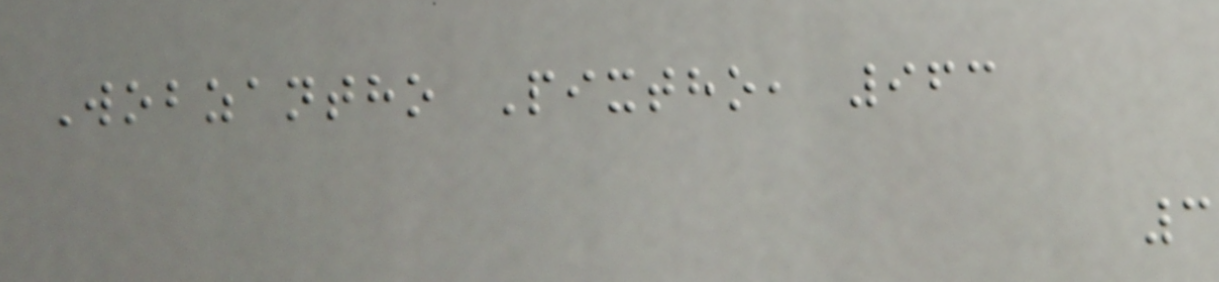Wobzantho Pixtho, 963
3
